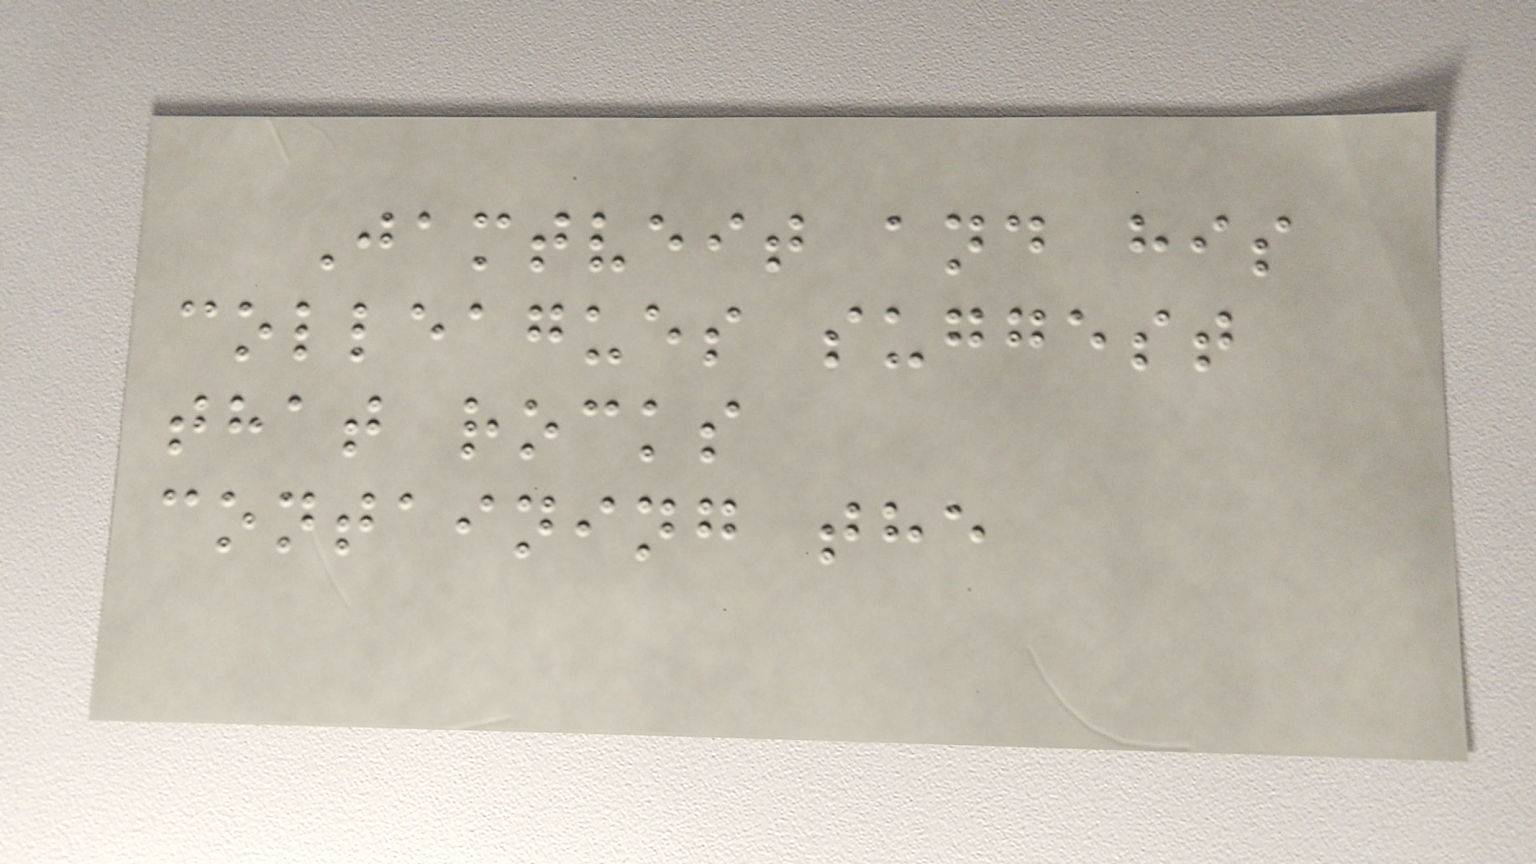Jamtveit and his
colleagues suggest
that rocks
containing the
